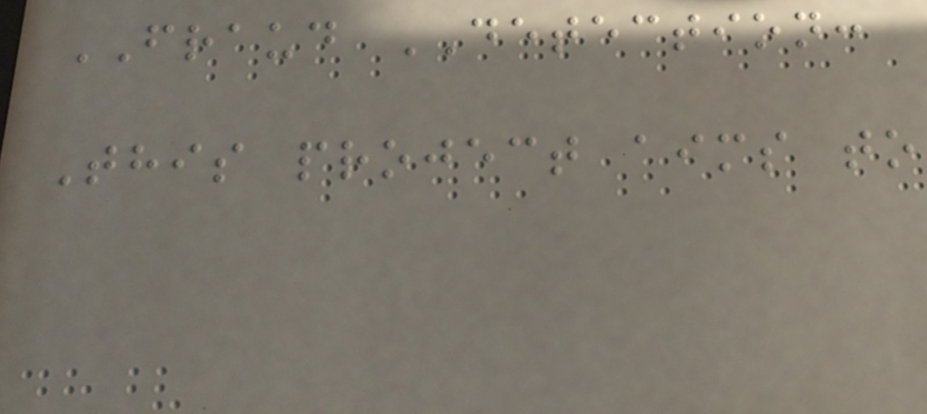FRAUD DETECTION:
This project aims to
